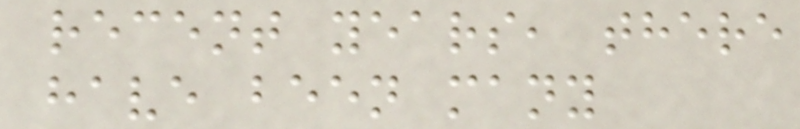recent years, there
have been many
